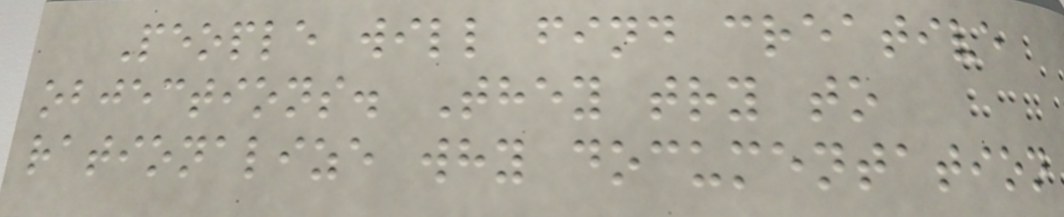People will find creative
objections. They try to
rationalize why documentation
